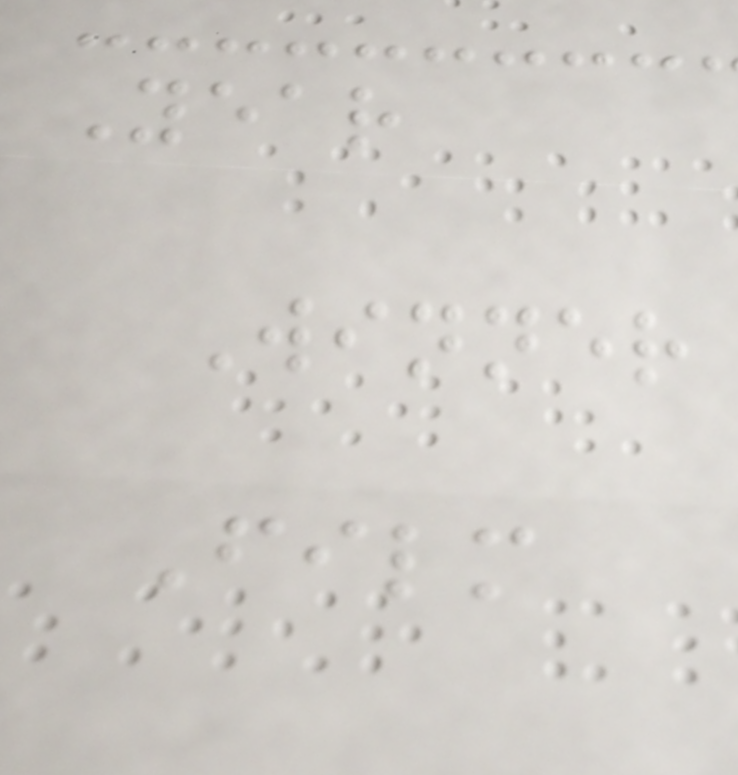Year
Winner
Film
